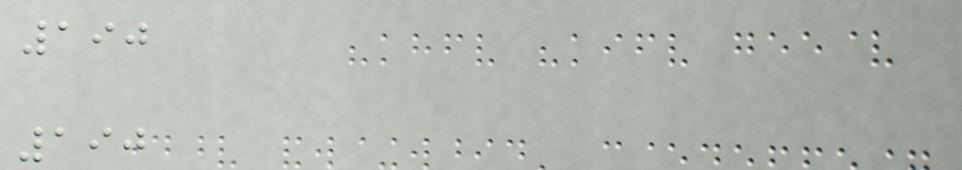190
190
